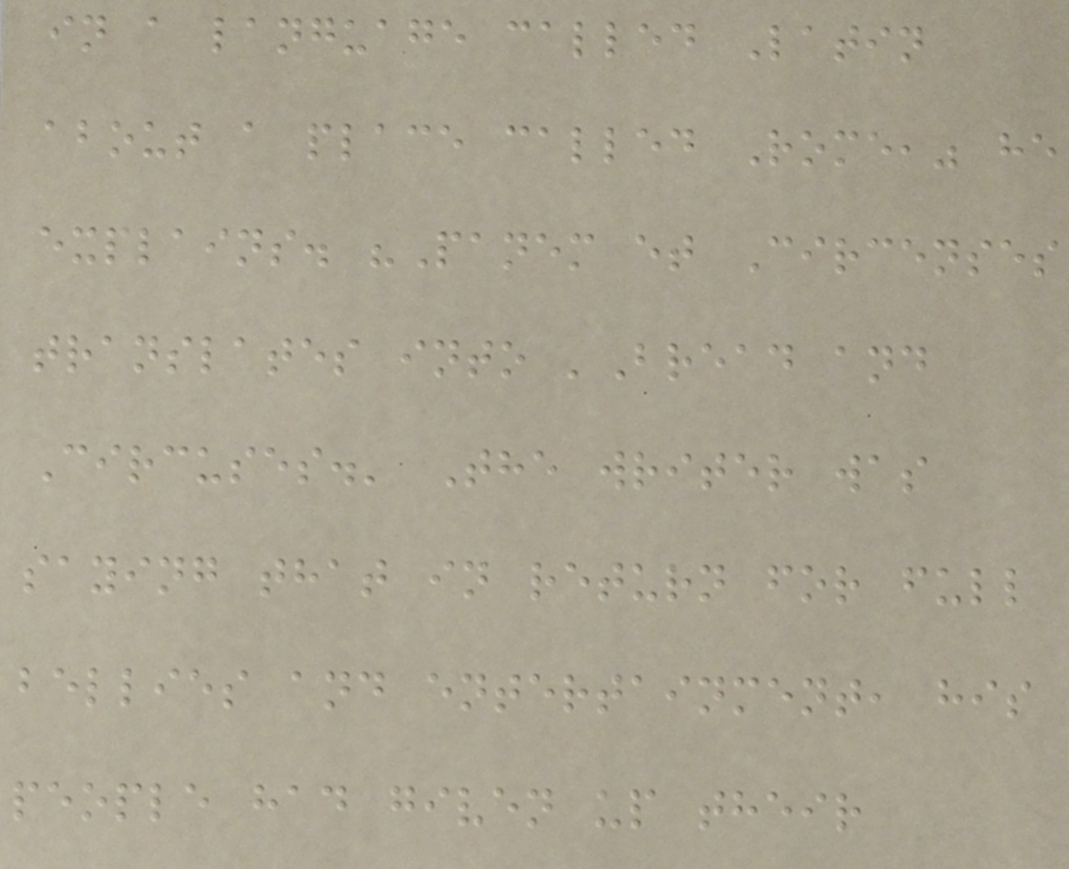in a language called Latin
about a place called Rome," he
explains. "Panem et Circenses
translates into 'Bread and
Circuses.' The writer was
saying that in return for full
bellies and entertainment, his
people had given up their
